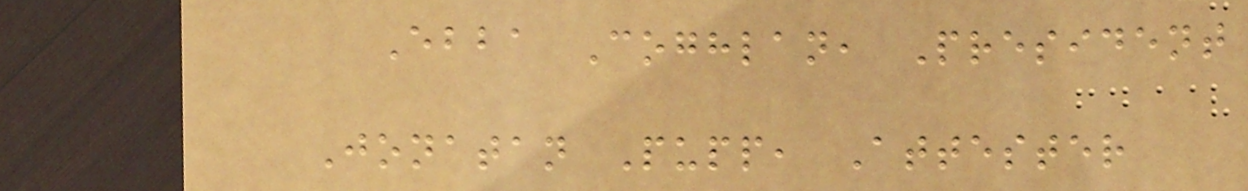Ebba Coghlan, President
Jonatan Pupp, Attester
